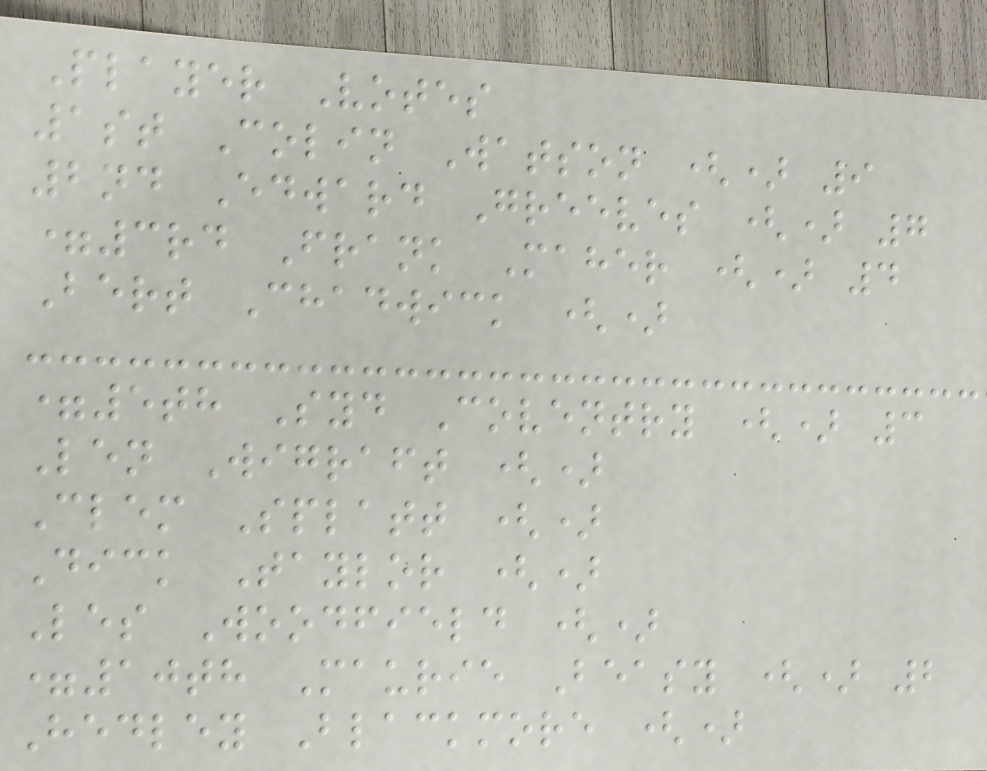Player Votes
1st Colin Watson () 9
2nd Edward Greeves () 7
=3rd Frank Maher () 4
Bert Chadwick ()
=5th Syd Coventry () 3
Len Wigraft ()
Clem Splatt ()
Dick Taylor ()
Les Woodfield ()
=10th Maurie Beasy () 2
Hedley Blackmore ()
